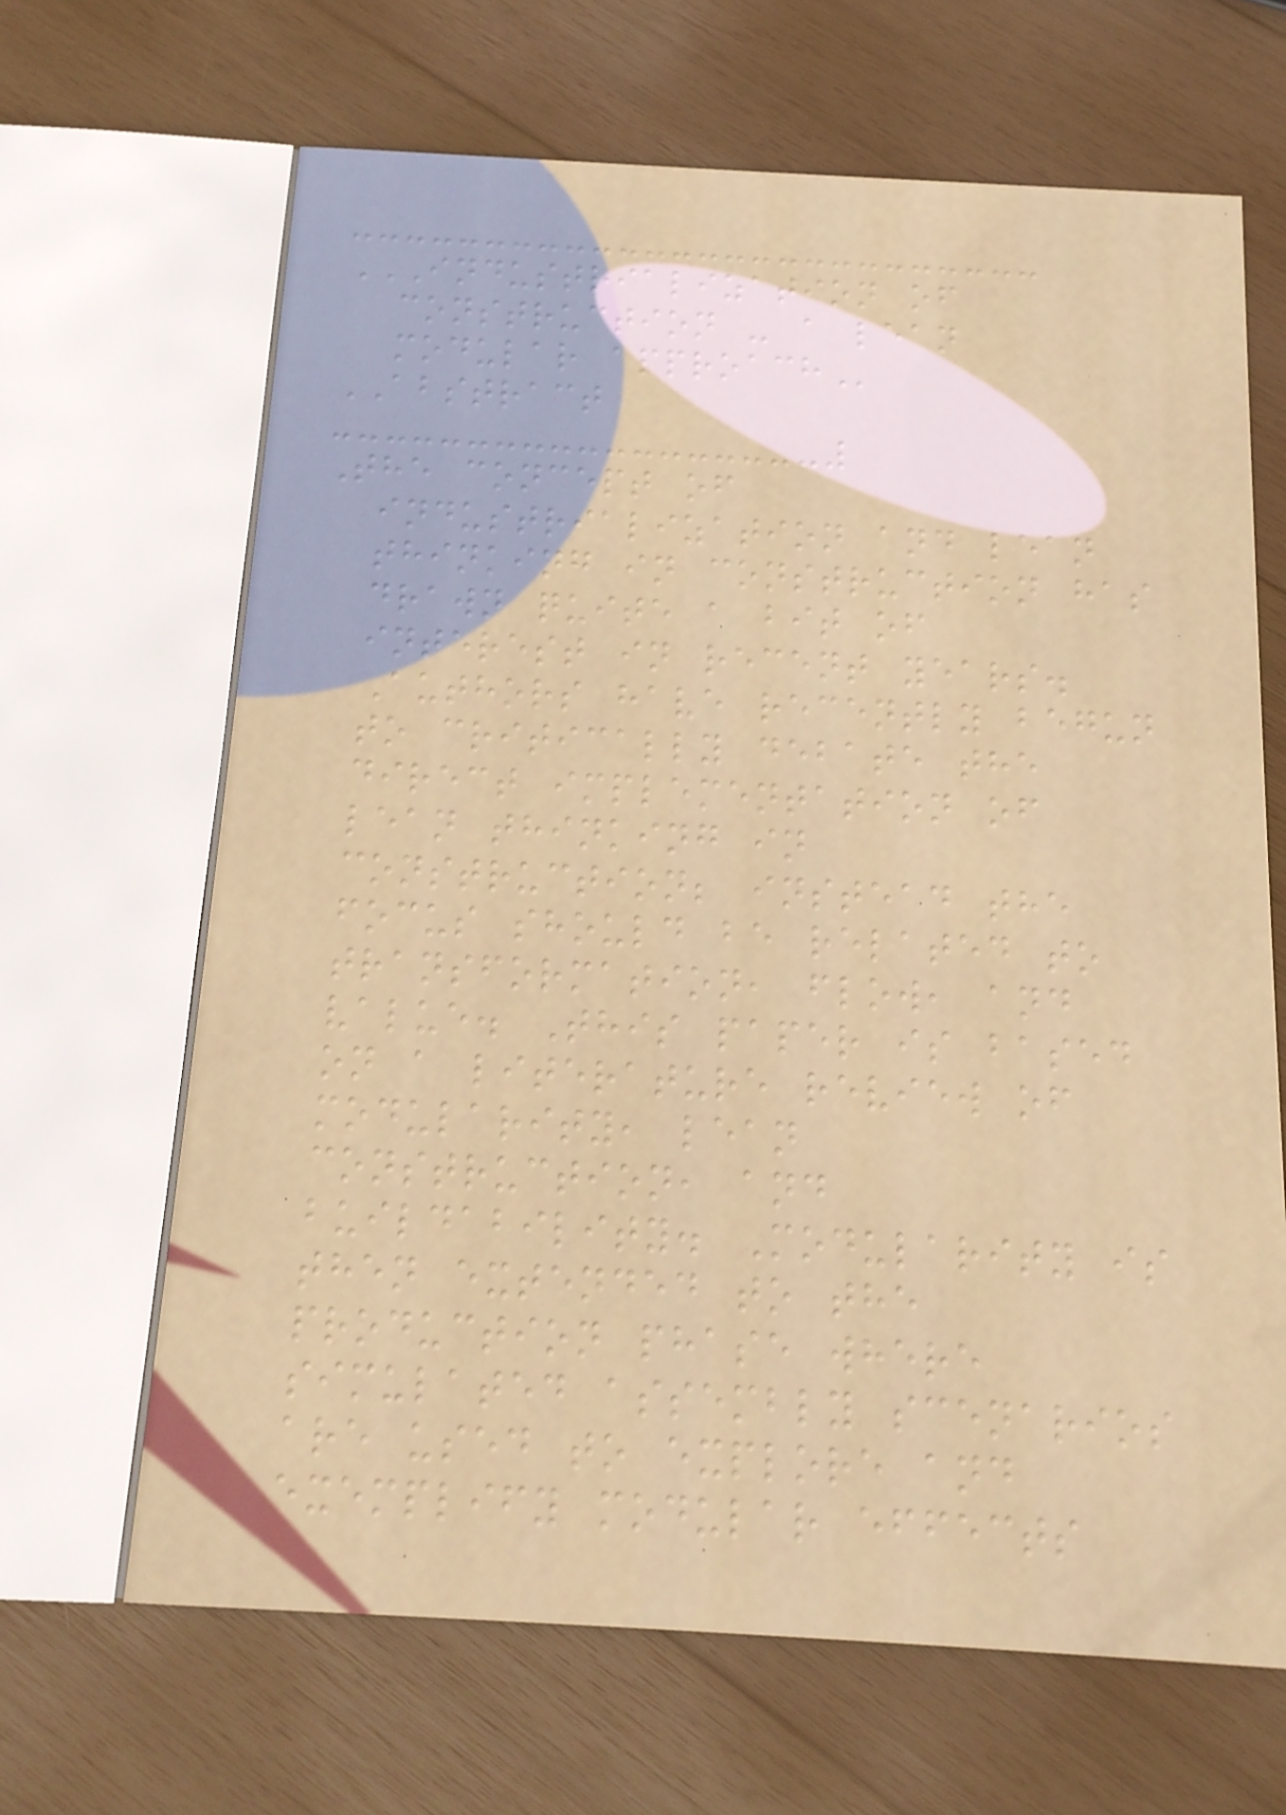INDUSTRIALIZATION OF
CONSTRUCTION - A LEAN
MODULAR APPROACH
ABSTRACT
The concept of
industrialization and lean
thinking in construction has
drawn quite a bit of
interest in recent years.
Authors have recently begun
to critically debate the
direct implementation of
lean thinking in
construction; instead the
focus should be related to
transformation, flow, and
value. This paper is based
on a literature review of
modularity, lean
construction, and
buildability. Modularity is
then extended to the
production phase where
simulated assembly scenarios
are used to explore and
exemplify modular effects
